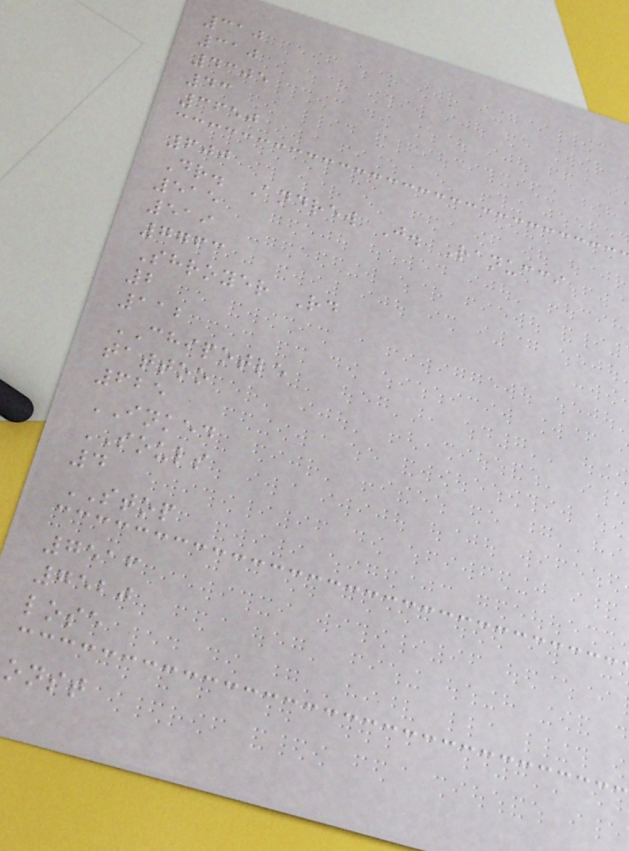310
310
4305
43
3650
600
Dr. Andrew J. Ranucci
515
519
7763
Shroyer Rd
2
112
CHIPOTLE
tattoo
625
INKED
SOULS
4
STOP
7516
7520
lose
onst
